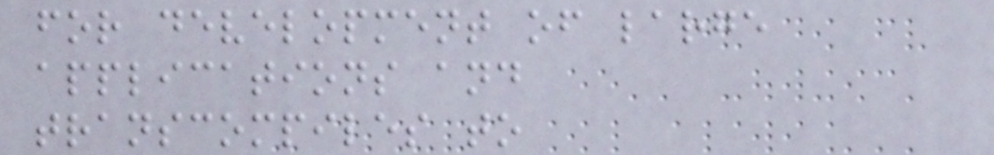for development of large
applications and
transcompiles to
